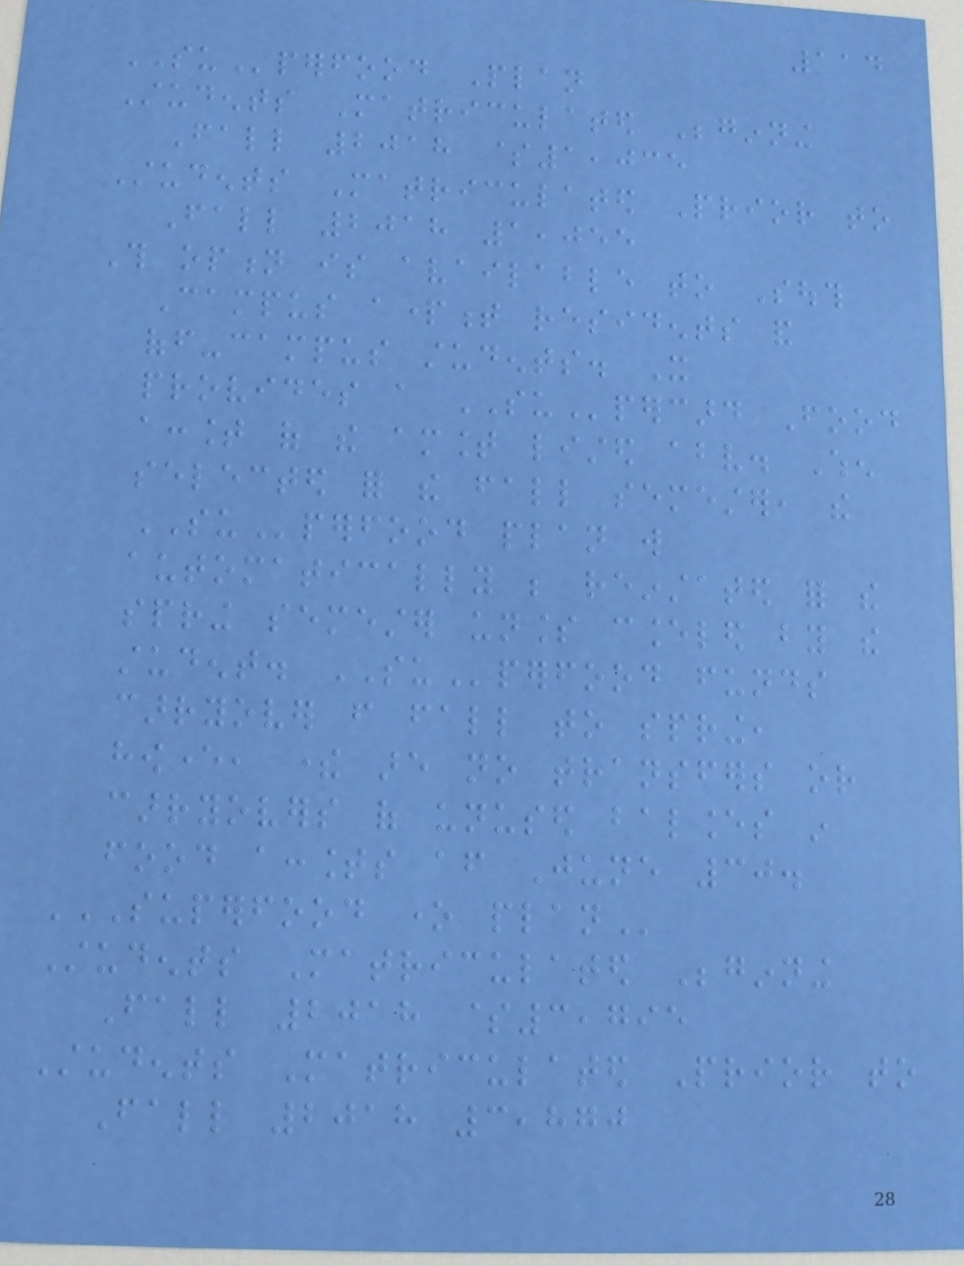114
SUperfood Plan
Students Matriculated Beginning
Fall 2018 $1,035
Students Matriculated Prior to
Fall 2018 1,055
This option is available to South
Campus apartment residents and
off-campus students. It
provides a SUpercard Food
account of the amount listed above. When
selected for the fall semester, the
SUperfood plan will
automatically be reinstated for the
spring semester unless canceled by the
student. SUperfood funds
carryover from fall to spring,
however, there are no transfers or
carryovers of unused balances in
food accounts after June 30.
SUPERFOOD ONE PLAN
Students Matriculated Beginning
Fall 2018 $3,795
Students Matriculated Prior to
Fall 2018 3,870
